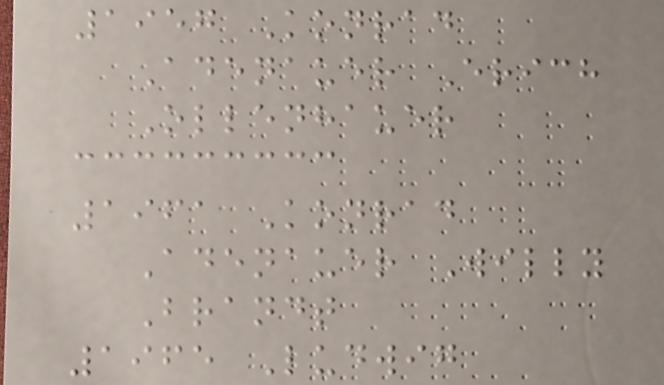1957 Konrad
Adenauer Erich
Ollenhauer
1961 Konrad
Adenauer Willy
Brandt
1965 Ludwig
